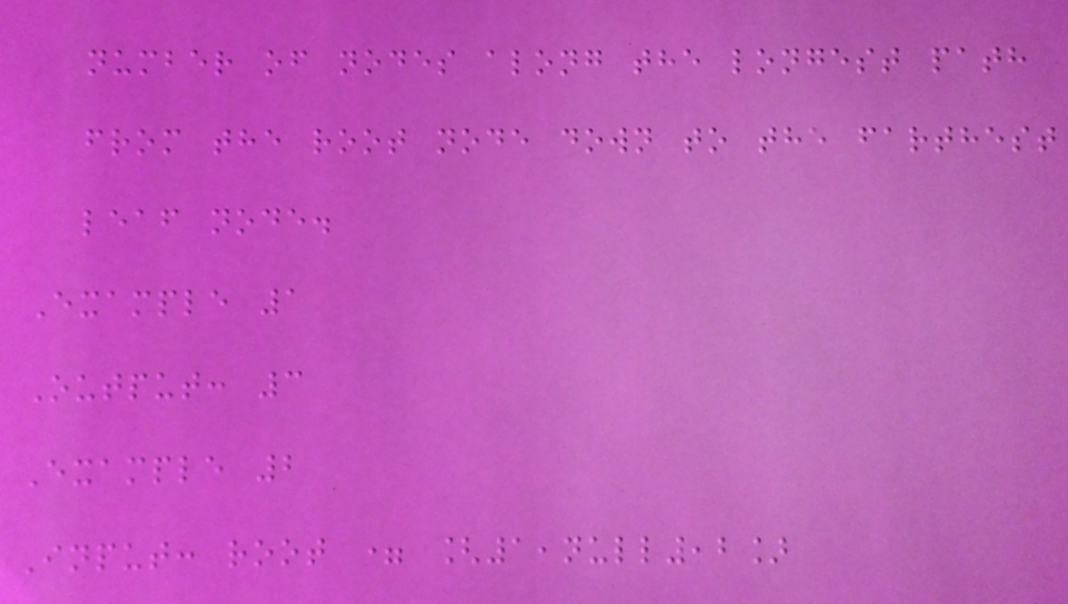number of nodes along the longest path
from the root node down to the farthest
leaf node.
Example 1
Output: 3
Example 2
Input: root = [1,null,2]
